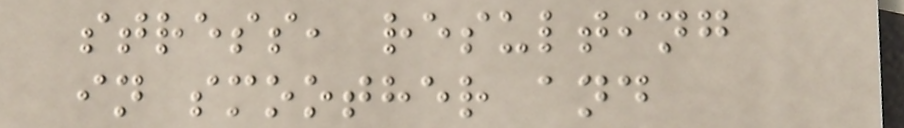stress, resulting
in smoother and
